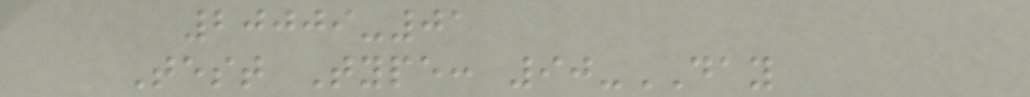20009-01
Test Type: 90-DAY
